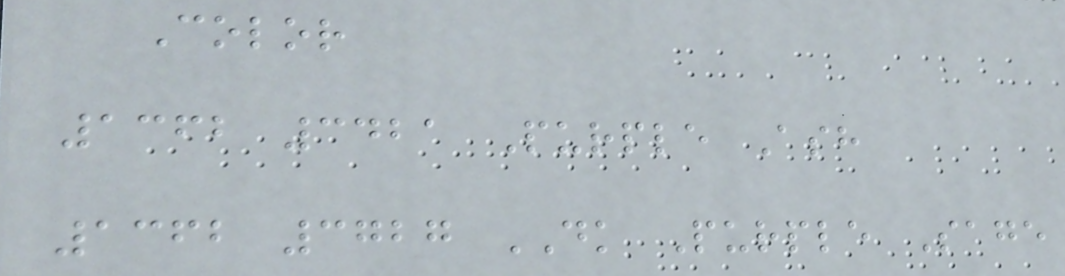Color
1362 3421 Purple Ash
1362 3727 DK Purple Sage
